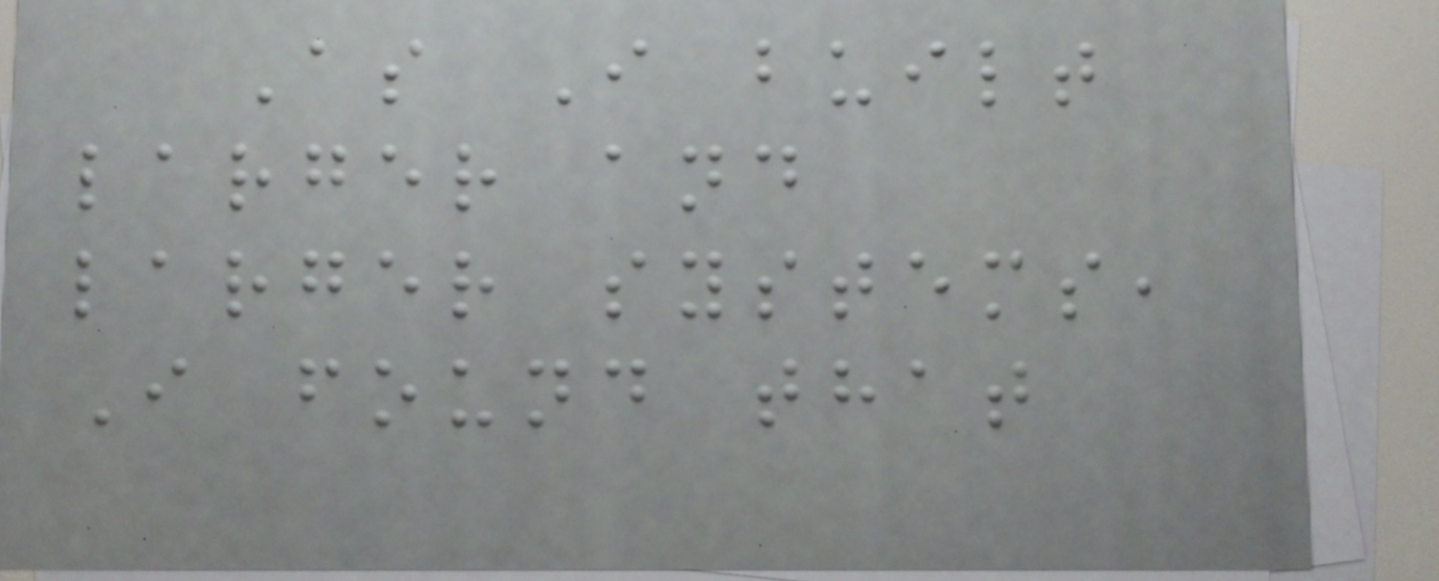As I built
larger and
larger systems,
I found that
